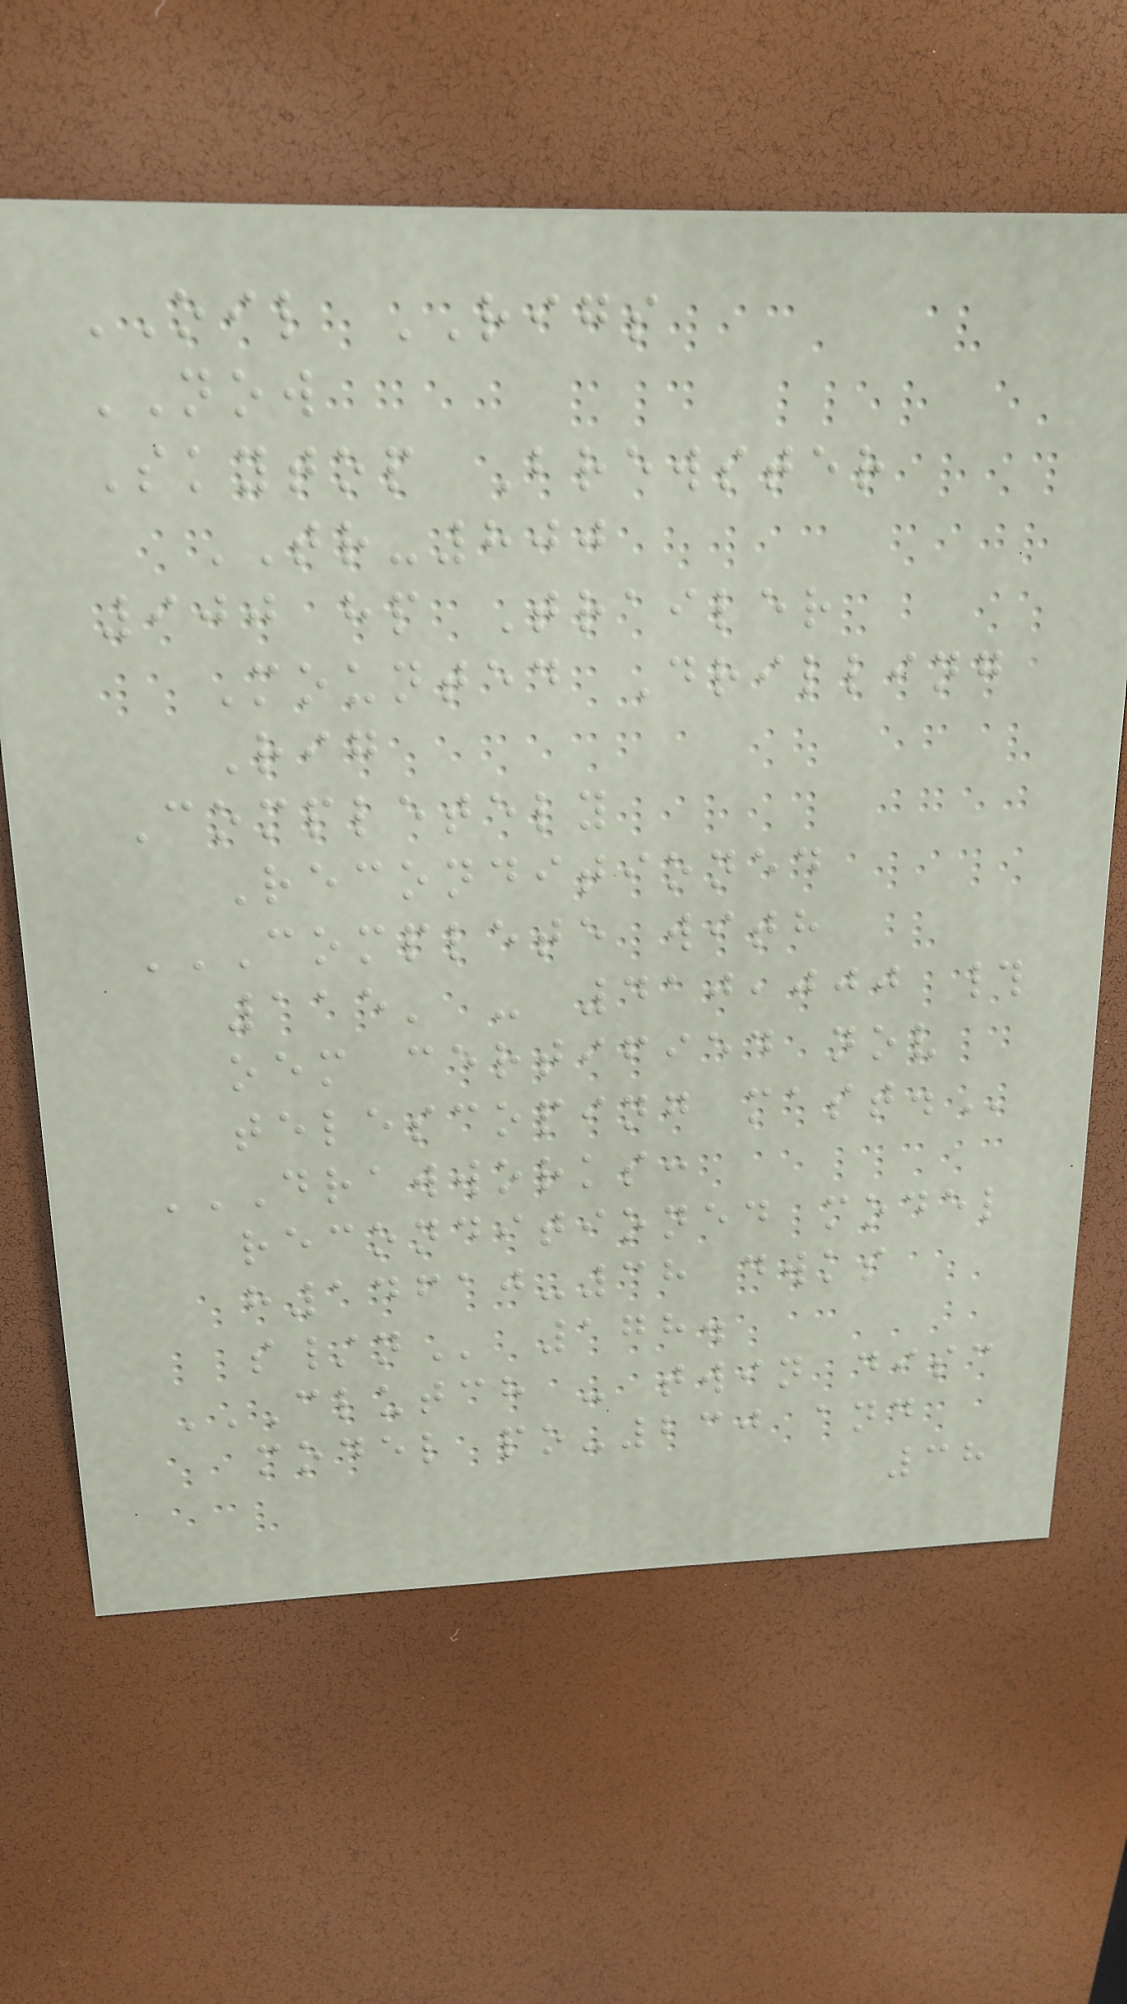OIL RIGS
NOW
Skytop Brewster
TR-800
900 hp Trailer
Mounted Drilling
Rig
Completely
Reconditioned
COMPLETE WITH
115' - 410,000 #
OEM CERTIFIED NOV
TELESCOPING MAST.
DRAWWORKS:
RECONDITIONED MODEL
H14610-38 DWKS
S/N 178.
CLUTCH - TWIN DISC
MODEL PO-230 AND
38
